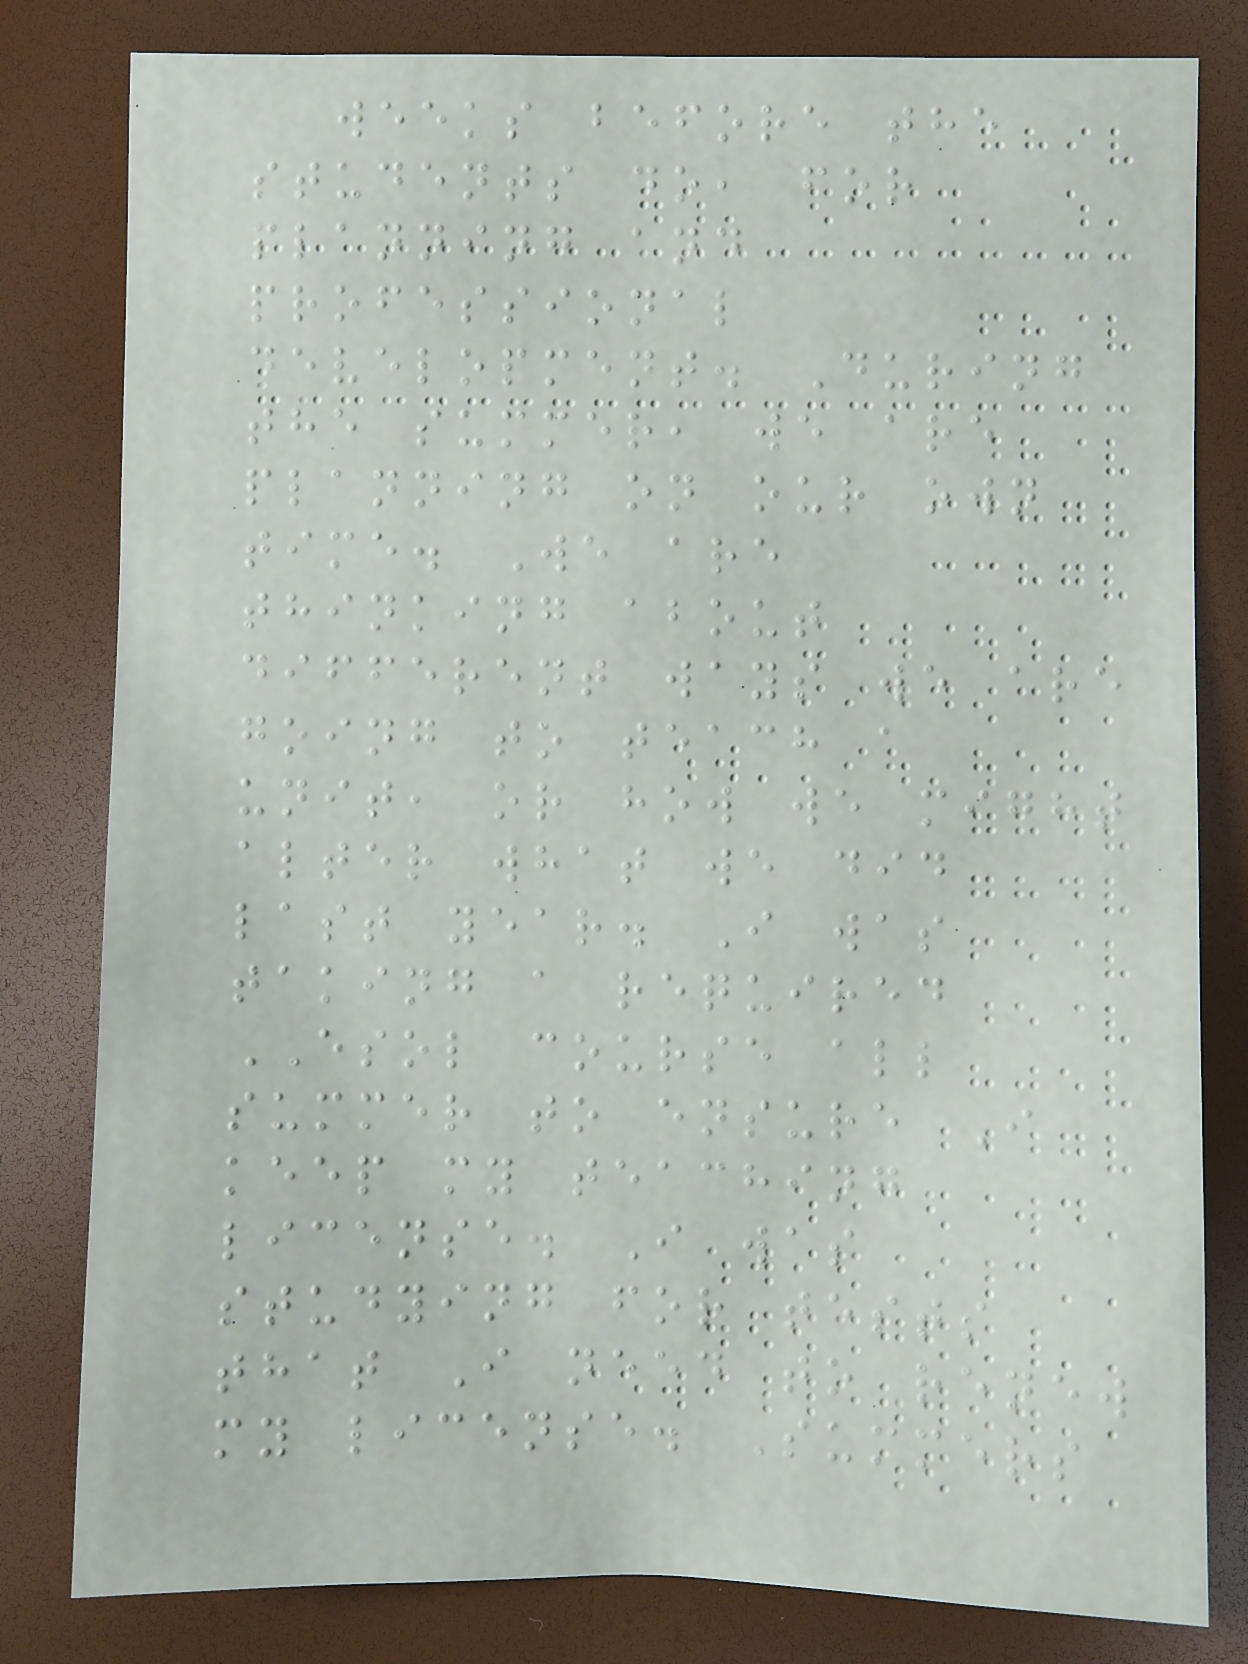weeks before the
students do, for
planning and
professional
development. During
the summer, we are
planning on our own
time. We are
thinking about
different ways we are
going to teach a
unit, or how we might
alter what we did
last year. I was
taking a required
ESOL course all
summer to ensure I
keep my teaching
license. I was
studying for tests
that I need to renew
my license. Summers
